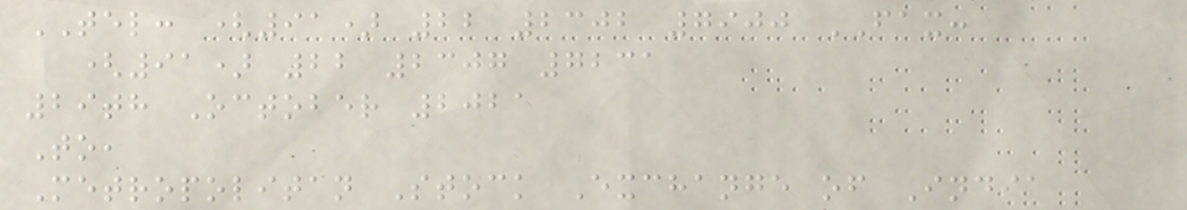TEL: (91) 22 2302 7900 FAX:
(91) 22 2307 7231
29th October 2021
To,
Metropolitan Stock Exchange of India
